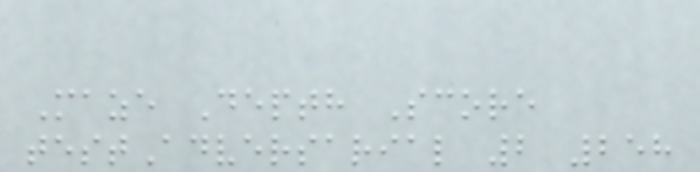Maze Depth Score
testAdversarial 2 258
